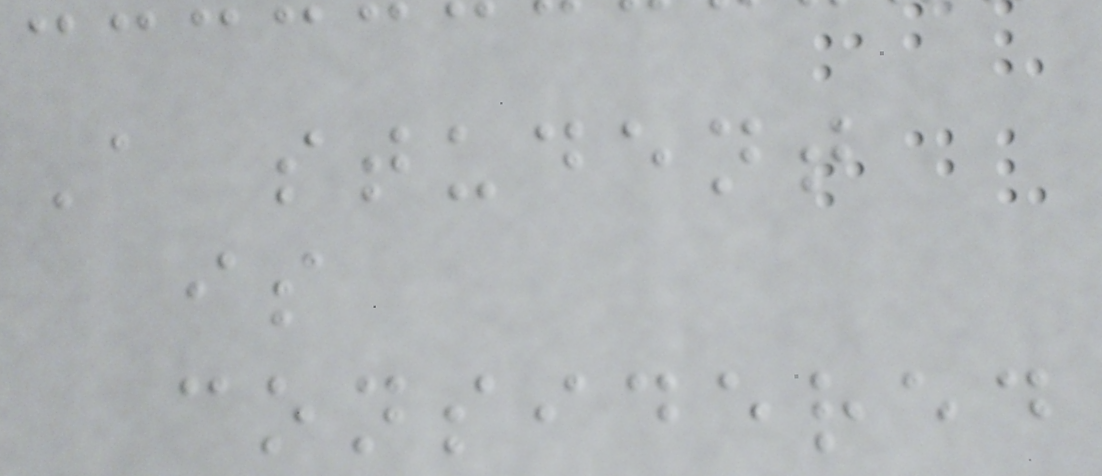A student
is
considered
